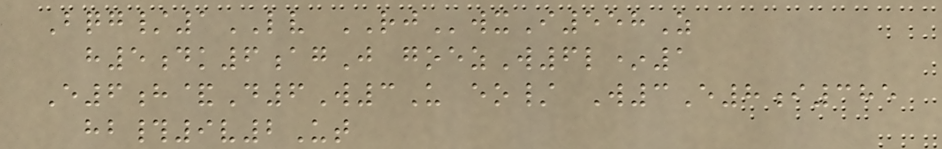Bqg/1LV RJwxI558Z
h5dk6agJ goezW6l*1
E6h&D6W3U eo/ W3E8i385
hb#9v2Ut
